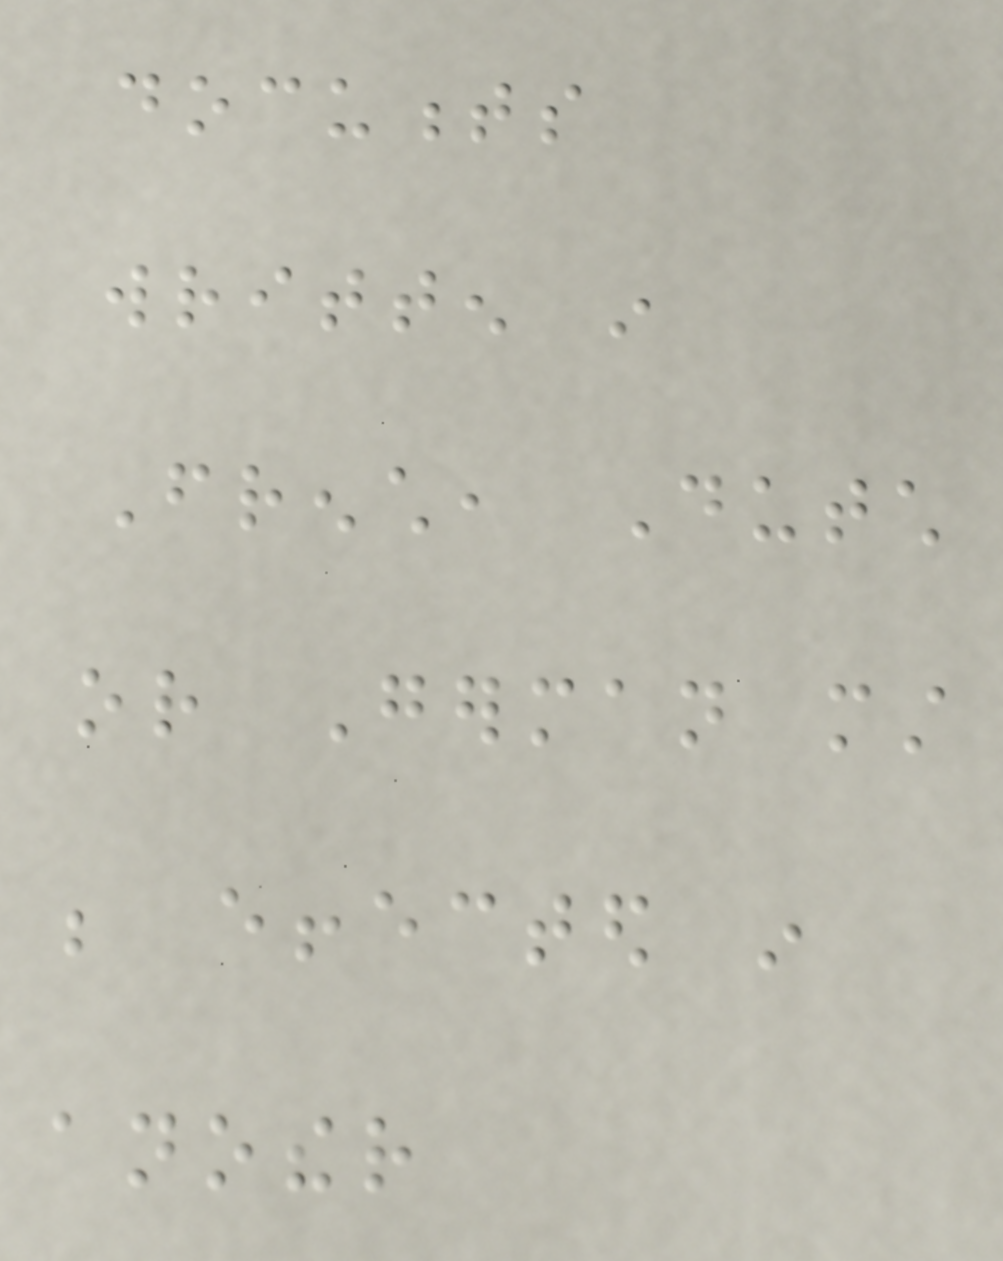documents
written in
French, Dutch
or German must
be effected in
another
